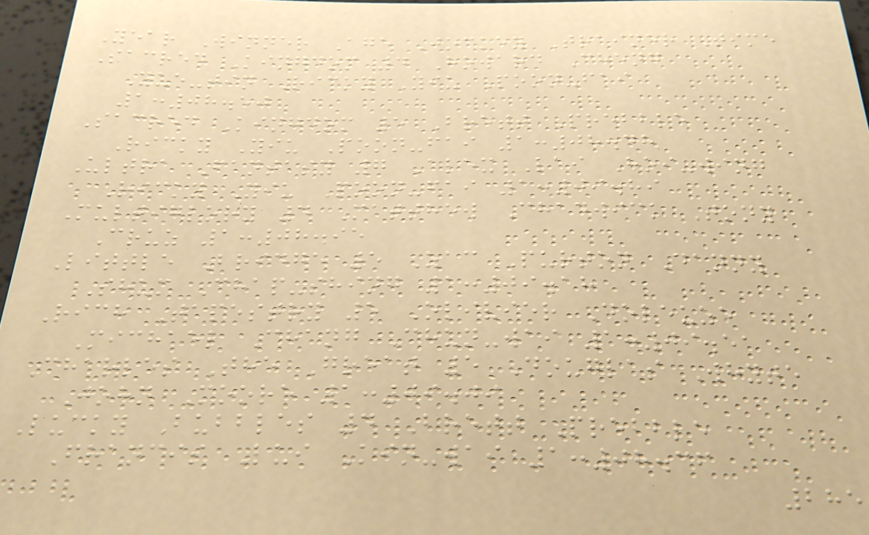Year Winner Age Jockey Trainer Time
Sacred Kingdom 4 Howard Cheng
Yue-tin Ricky Yiu Poon-fai
1:08.50
Sacred Kingdom 5 Brett Prebble
Ricky Yiu Poon-fai 1:08.48
Ultra Fantasy 7 Alex Lai Hoi-wing
Ricky Yiu Poon-fai 1:09.89
Multiglory 4 Matthew Chadwick Tony
Cruz 1:08.95
Little Bridge 5 Zac Purton Danny
Shum Chap-shing 1:09.18
Rich Tapestry 5 Olivier Doleuze
Michael Chang Chun-wai 1:09.51
Charles The Great 5 Douglas Whyte
John Moore 1:09.09
Lucky Bubbles 4 Brett Prebble
Francis Lui Kin-wai 1:08.36
285
